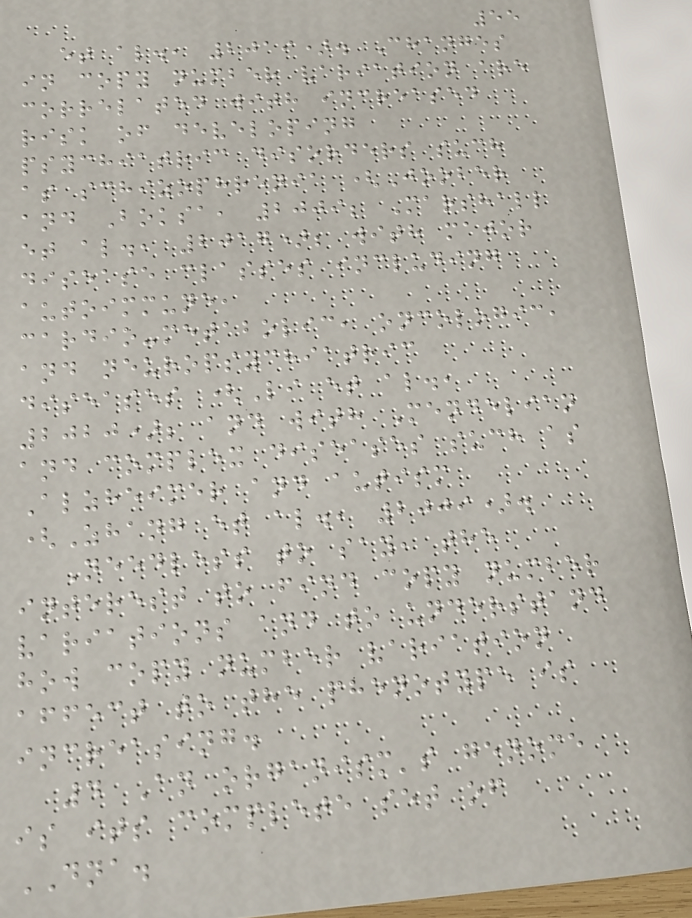55
et al., 2019). Changes
in copy number variation are
correlated with increased
risk of developing
psychiatric disorders such
as schizophrenia (Joober
and Boksa, 2009; Marshall
et al., 2017); with major
disease classes including
autoimmune,
cardio-metabolic, oncologic,
and neuropsychiatric
diseases (Li et al.,
2020); and with Mendelian
and complex diseases such as
Alzheimer and autism
(Zhang et al., 2009).
Needless to say, the
interest to find copy number
variations and to understand
how copy number variation
affect to the phenotype is
increasing.
4 An organism's genome
is its complete set of
DNA.
